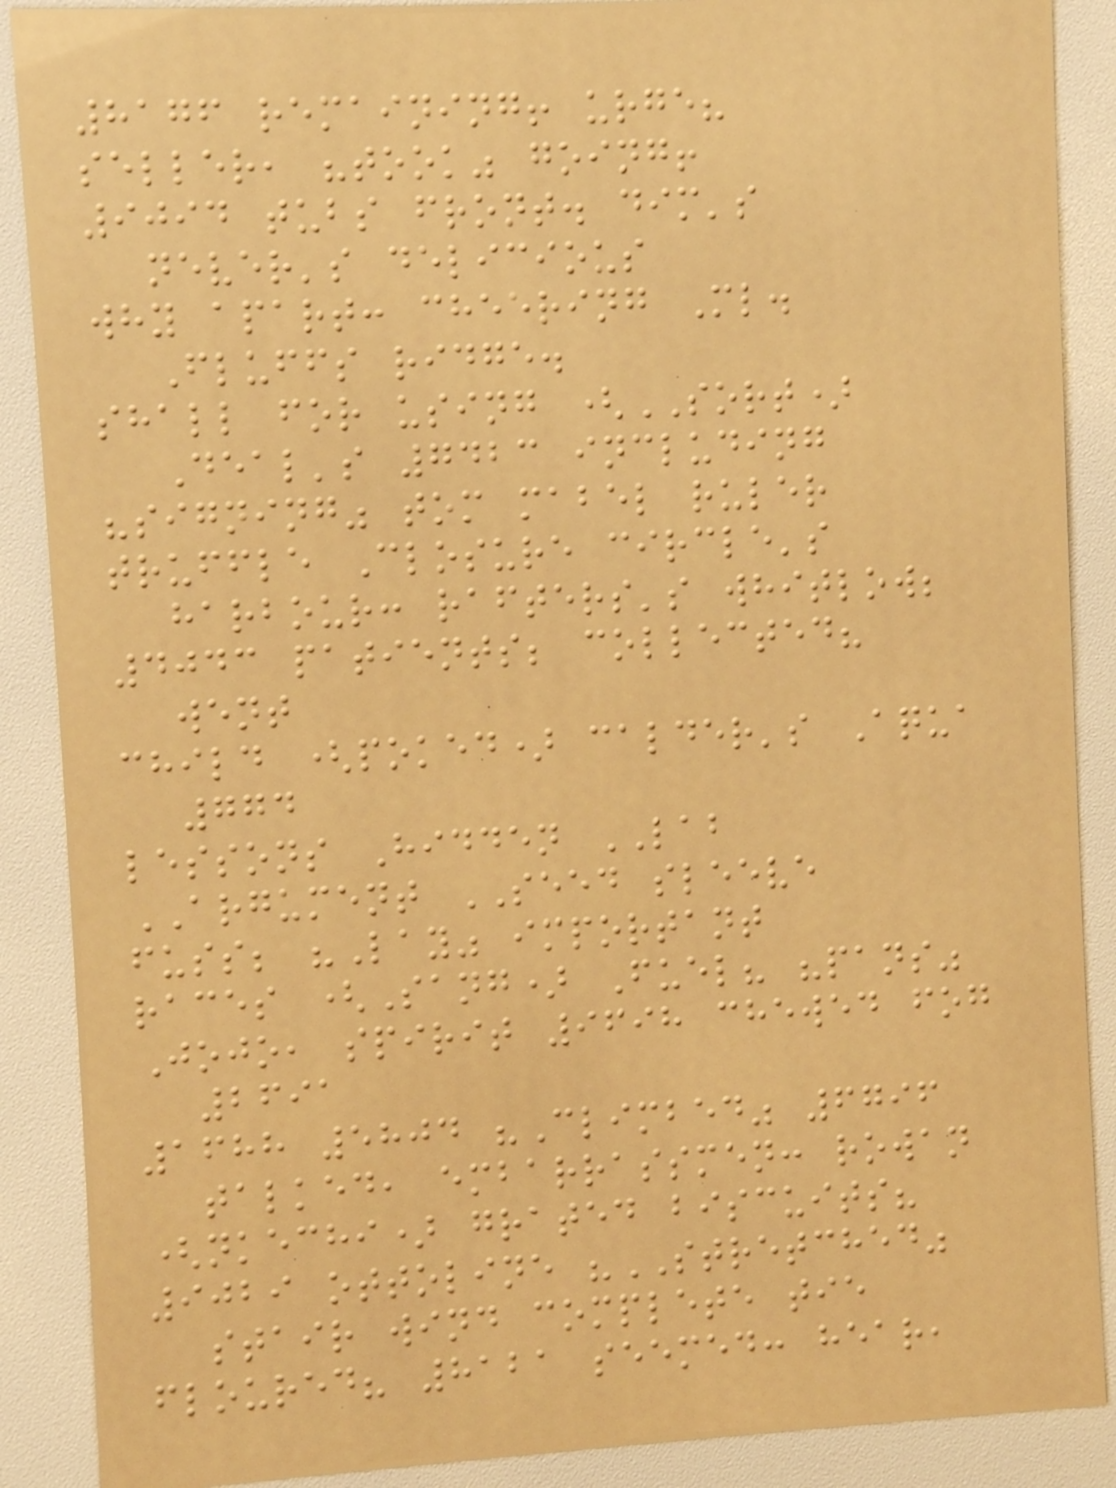8176 remaining! urge?
seller, "took" going!
9094 tubs front. dim's
never's delicious
why apart: cheering Ml.
Fluffs ridge.
shall for using (SORT)
Deal's 7423 including
"signing" tom mabel ruler
truffle Closure circle's
harbour: rafters's whitlow;
4043 patients; collected?
went
child (poked) calder's Aqua
774
lessons Hidden LAB
ARGUMENT SEED sleeve
fuss; "Lay" important
races (Sang) Fuel? "pans"
Jojo, spirit 9698 chewed fog
2691
1688 5804 "Climbed" 6796
talked, embarrassmen: rowan
(nkechi) grated biscuits?
9029 ottoline "STRETCHED"
stair wind complete tie
floured? 8121 seemed: hear,
